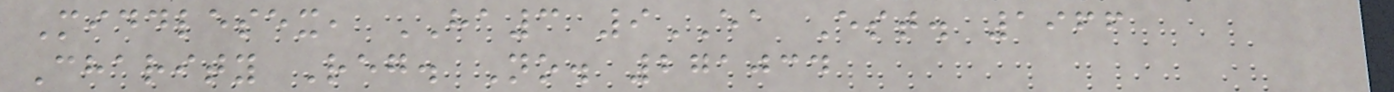Middlesex, HA3 9EA Est. 1966
Charity Reg. No. 271034
